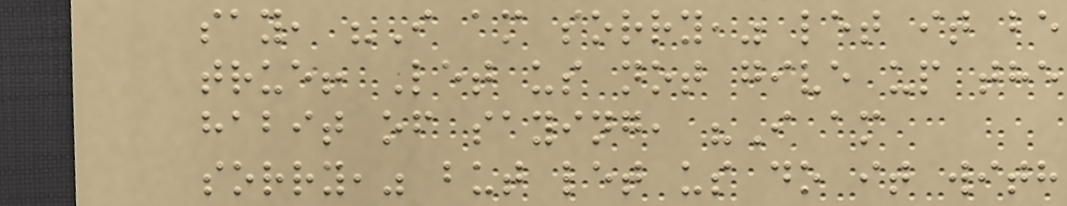say, "I am sorry," let it be
true! Let us not give up the
habit of saying, "I am
sorry," but let us do it with
